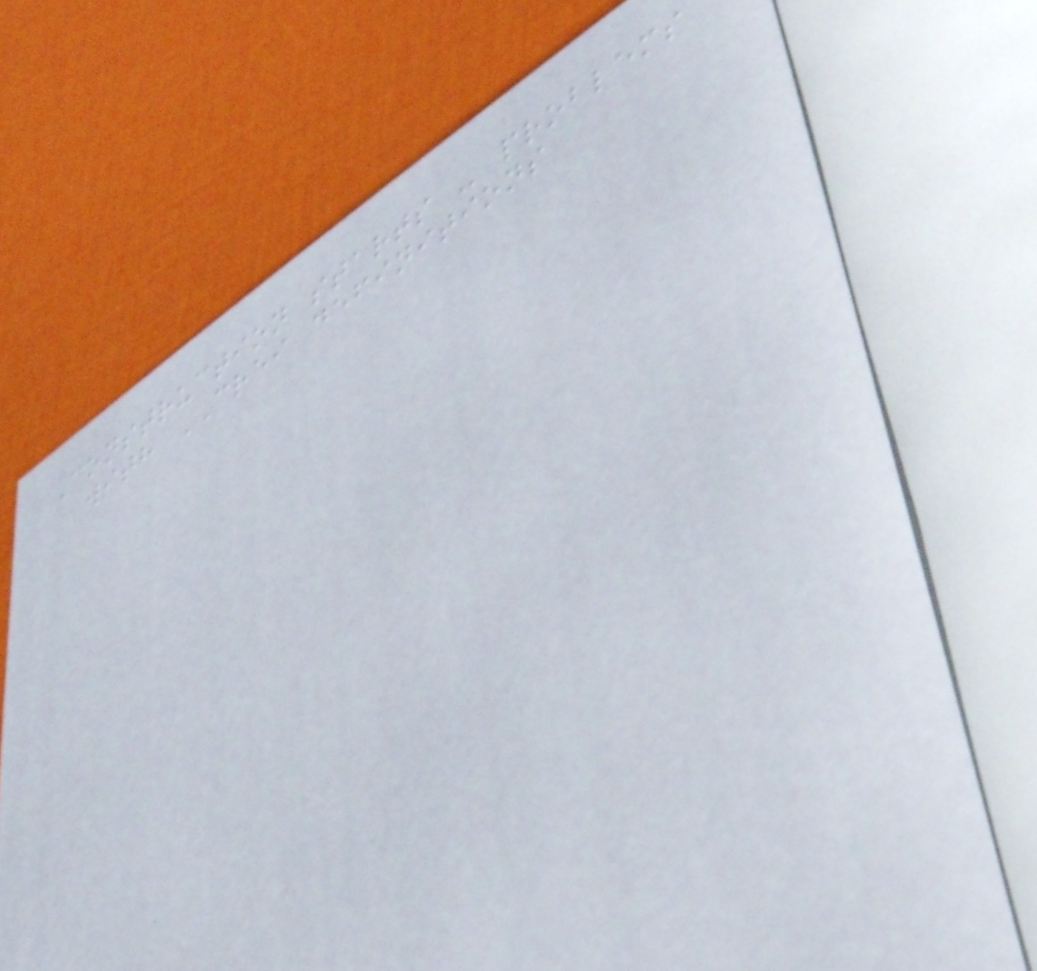Construction starts - problems
with CREI definitions
